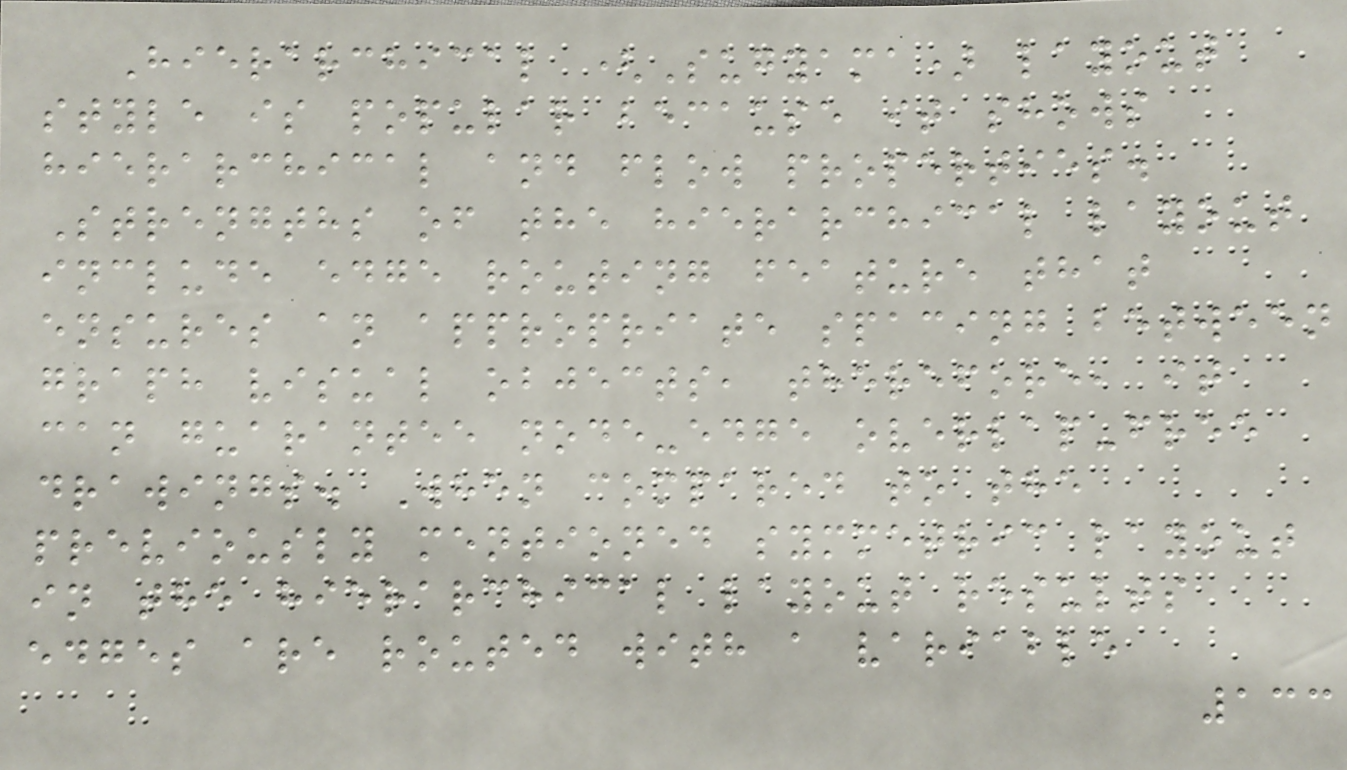Hierarchical (Sugyama) layout
style is popular because it shows
hierarchical and flow properties.
Strengths of the hierarchical layout
include edge routing feature that
ensures an appropriate spacing between
graph visual objects, therefore, it
can guarantee node-edge overlap-free
drawings. When compared to the
previously mentioned symmetric layout
in the hierarchical layout results
edges are routed with a variable
133
